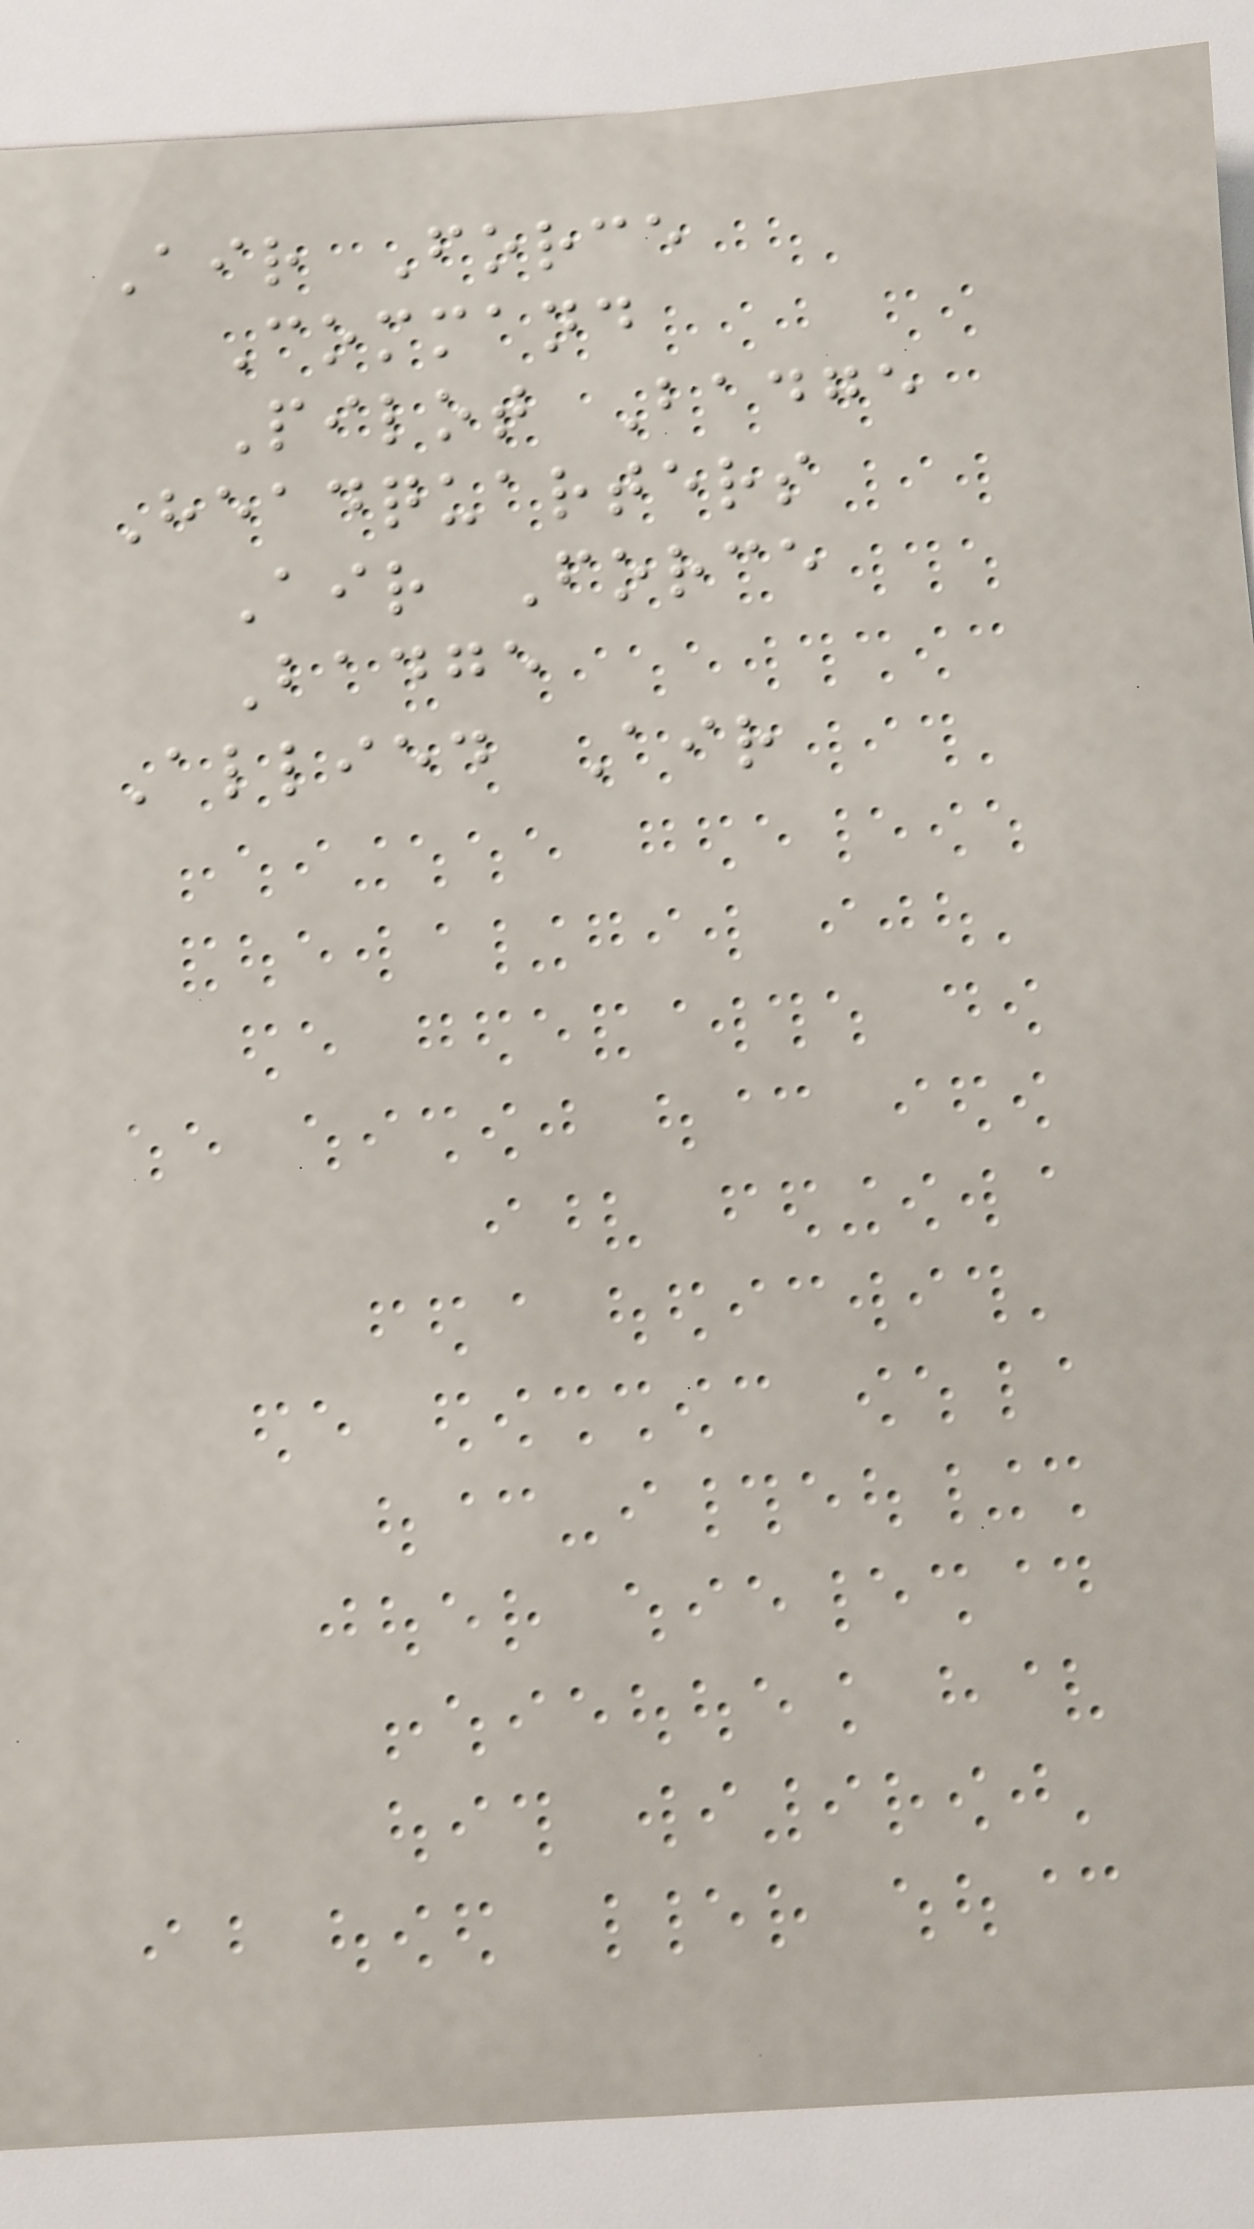Air Force
Command
Pilot Badge
Headquarters
Air Force
Badge
Allied Air
